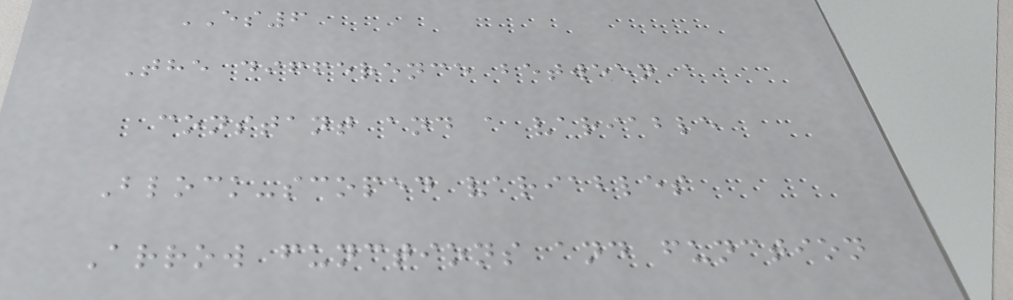ES6
The difference between a
constant and a variable
Block-scoped variables
Arrow functions and function
